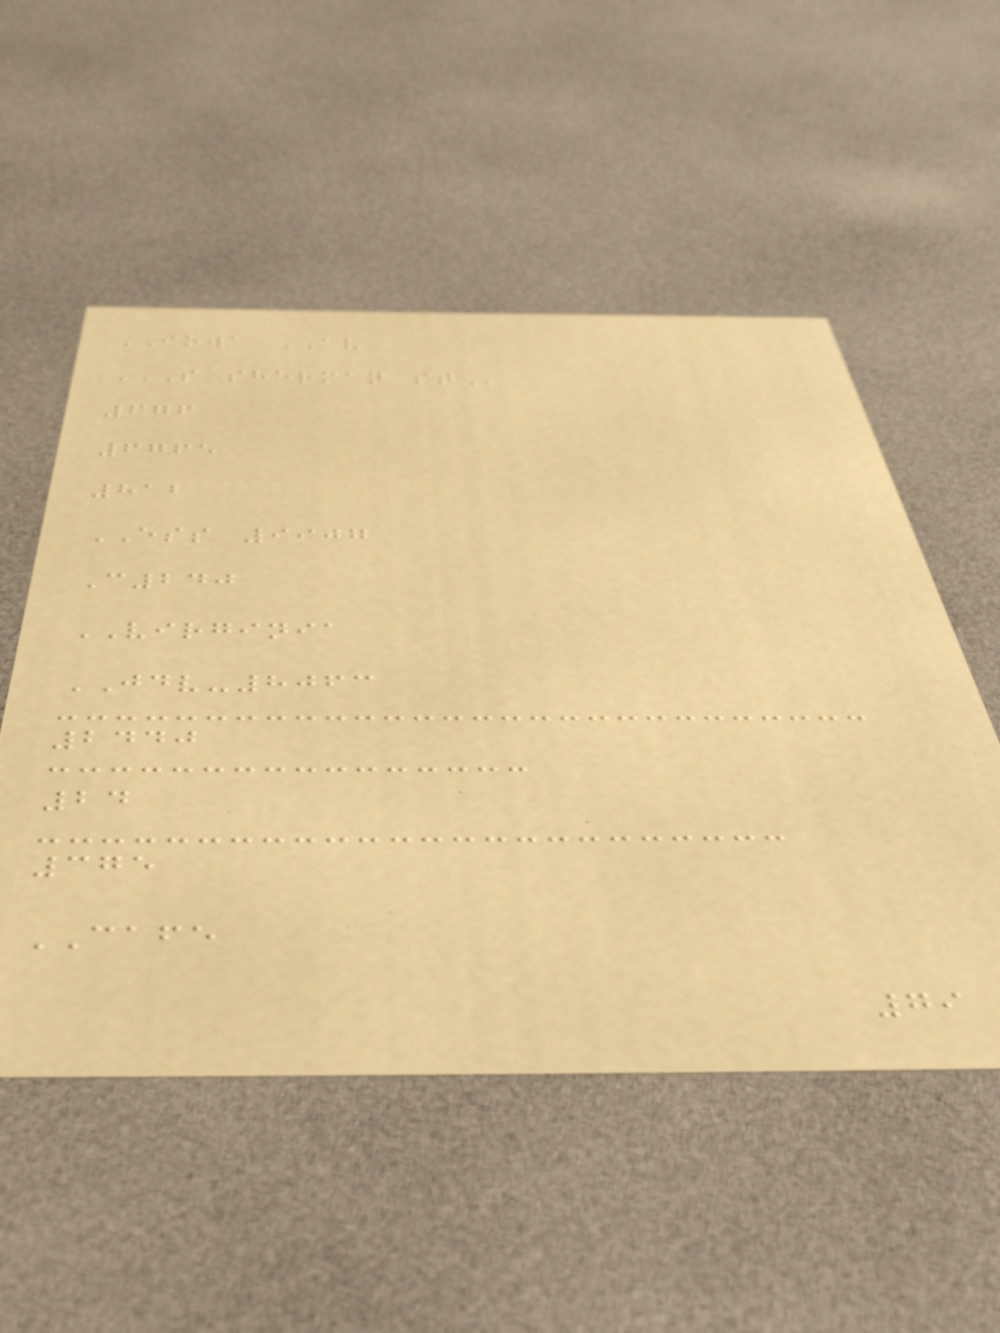IOWA AV
S SHERMAN ST
676
6765
812
ESS 9907
C240
VIRGINIA
JDV-8063
2440
24
375
CAFE
79
